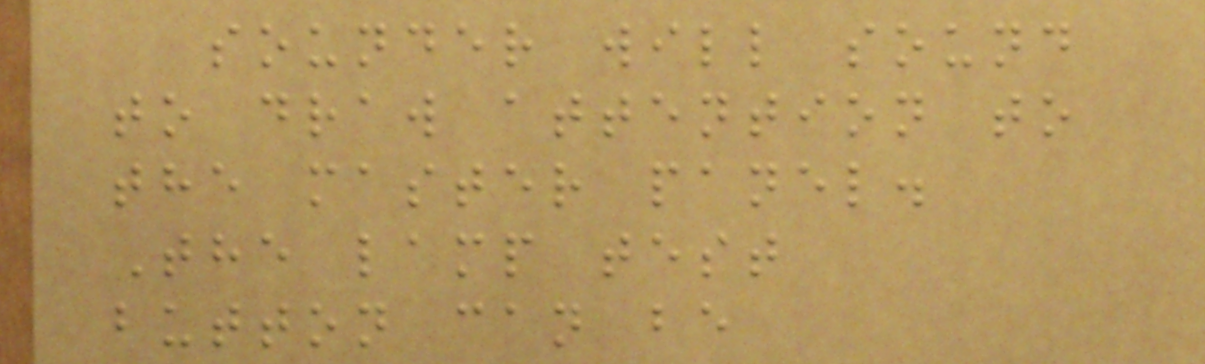sounder will sound
to draw attention to
the master panel.
The lamp test
button can be
